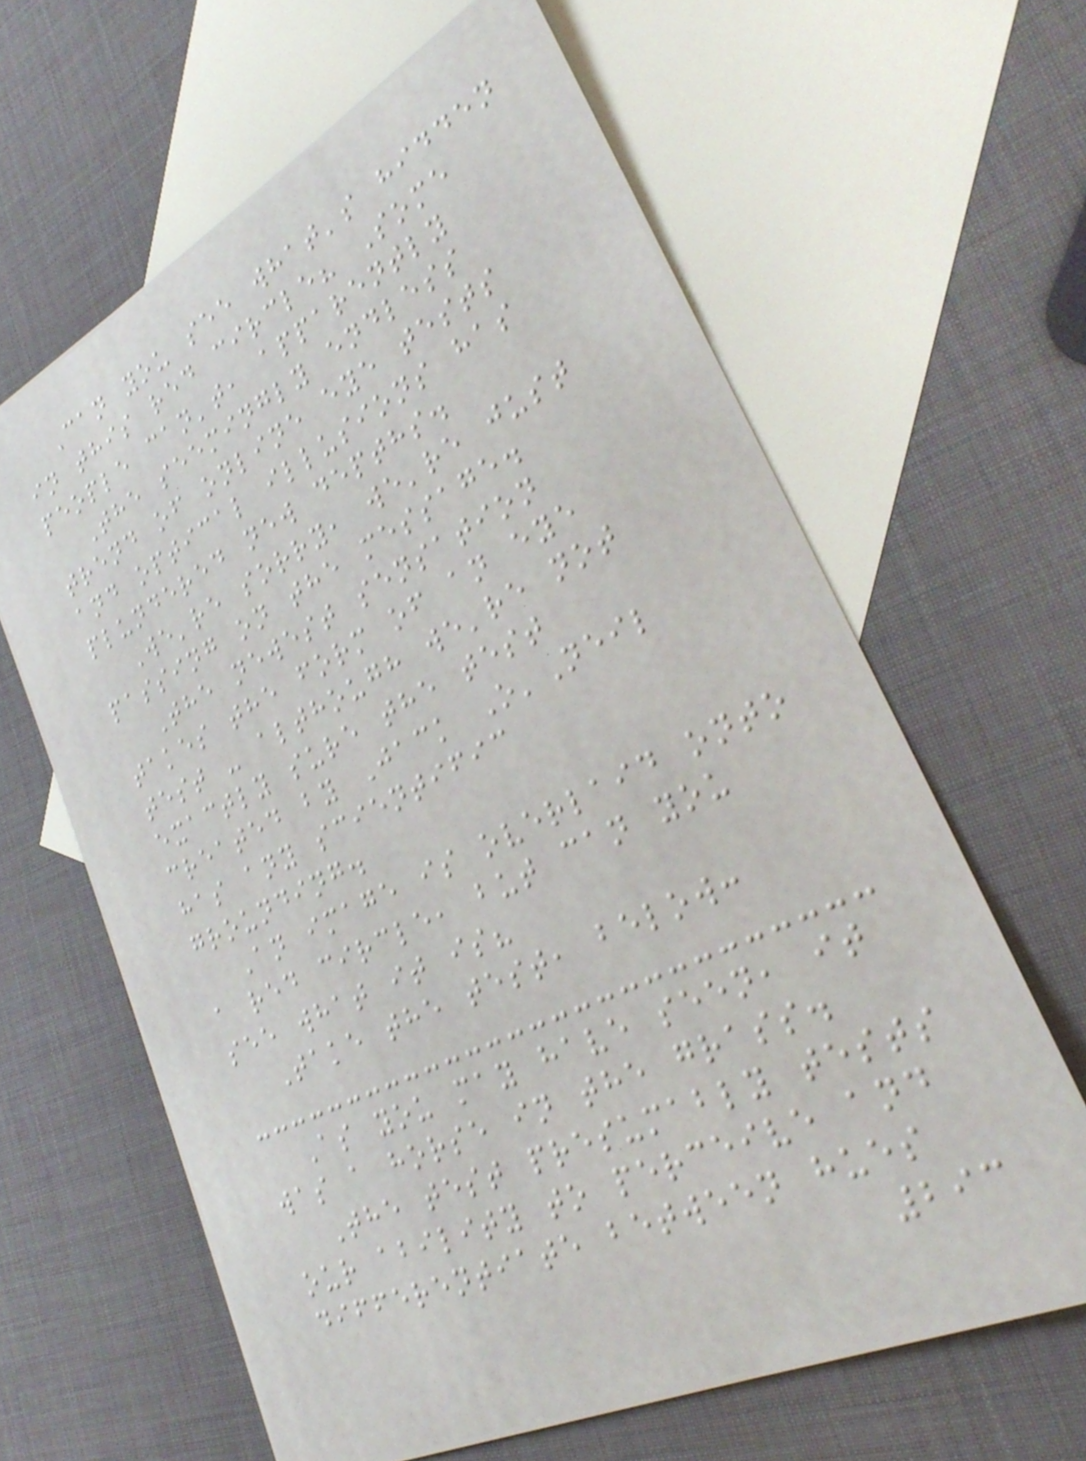Can you see what's hidden
in this red circle? Some
people can't, apparently
The seemingly endless
trend of online eye tests
and optical illusions has
plundered new depths.
We're sorry, we're just
passing on the message.
The newest sensation
takes the form of an eye
test - although we're not
exactly sure the test
created by Jack O'Neil
has any scientific
grounding.
An image is overlaid onto
a red circle, but can you
see what it is?
Take the test, below:
As you may have seen, it
was a horse in the grass.
The test presumably tests
our ability to perceive and
differentiate between hues
293
